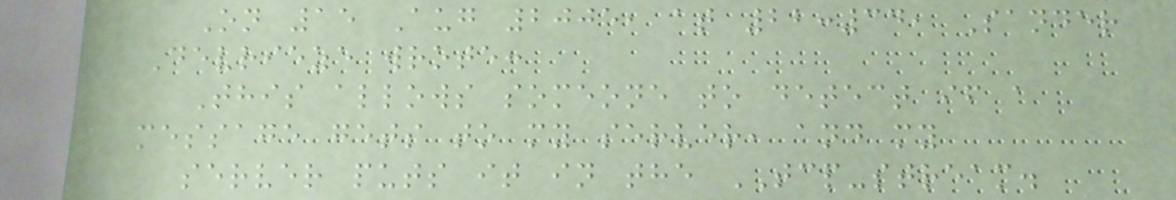On 15 Aug 2005, at 22:34, Sander
Devrieze wrote:
This allows someone to detect if a
message gets to my server, and my
server puts it in the TCP-stream.
